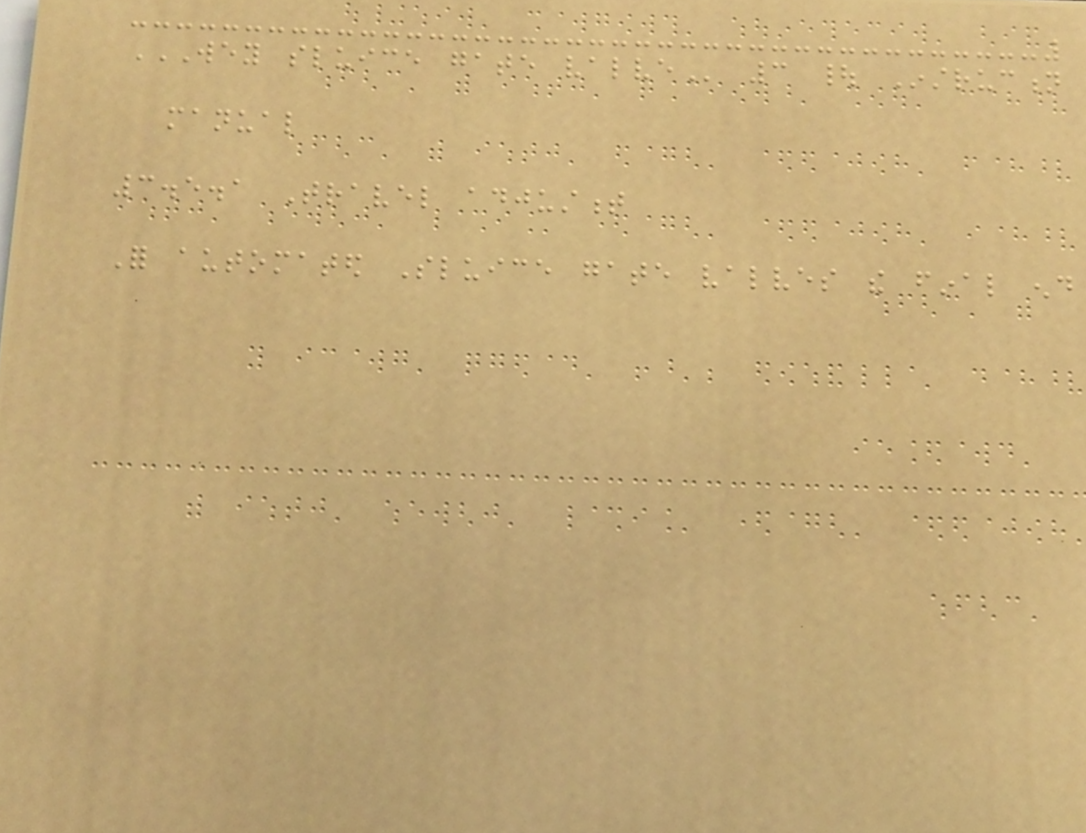WEY SLUICE GATE VALVE 3 | Instruction
manual
3.5.1 Travel adjustment
For automated Sluice gate valves the final end
